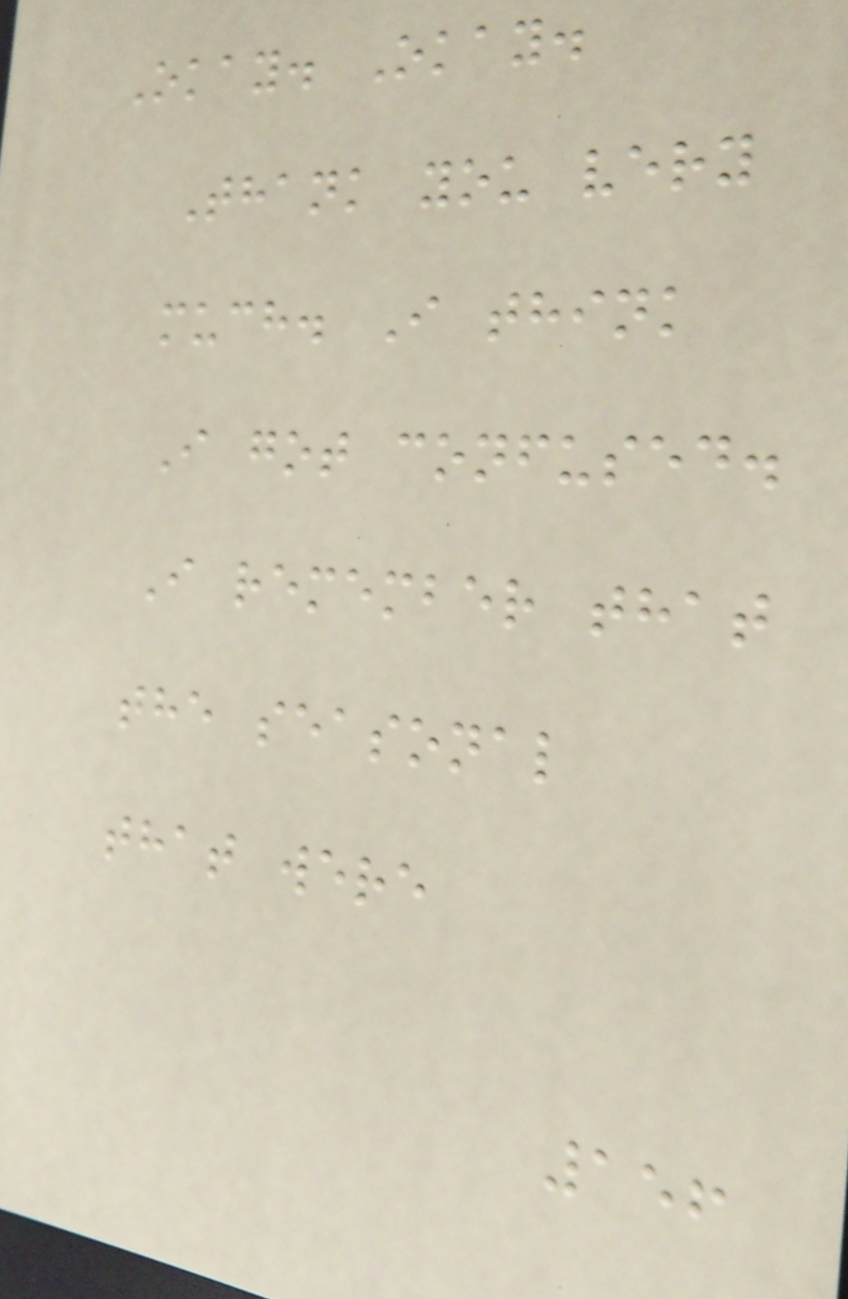Okay. Okay.
Thank you very
much. I think
I got confused.
I remember that
the seasonal
that were
156
